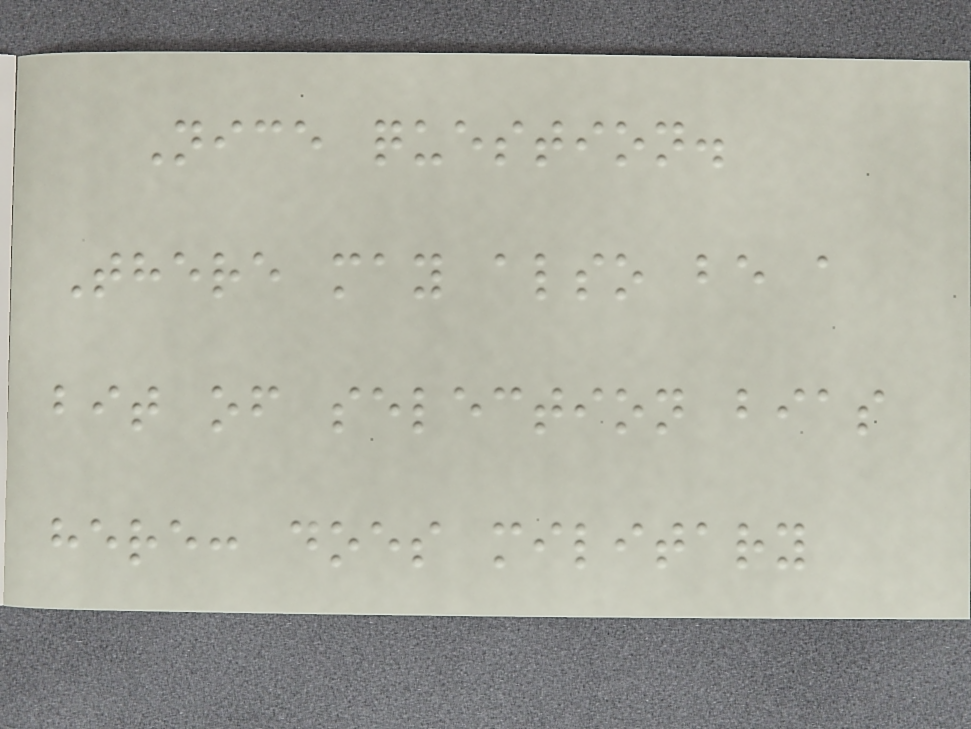Nice question.
There may also be a
bit of selection bias
here: does military
